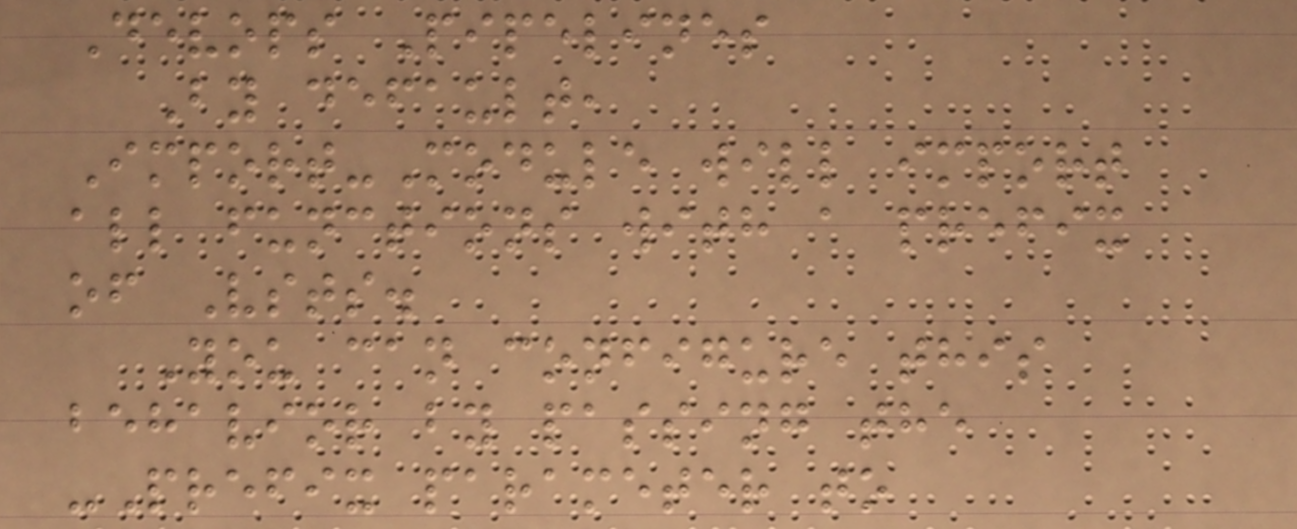Devops Pipelines
By default,
Import-Module will import
all functions with a prefix
of Vsts.
You can configure this
behavior by passing the
-Prefix parameter to
